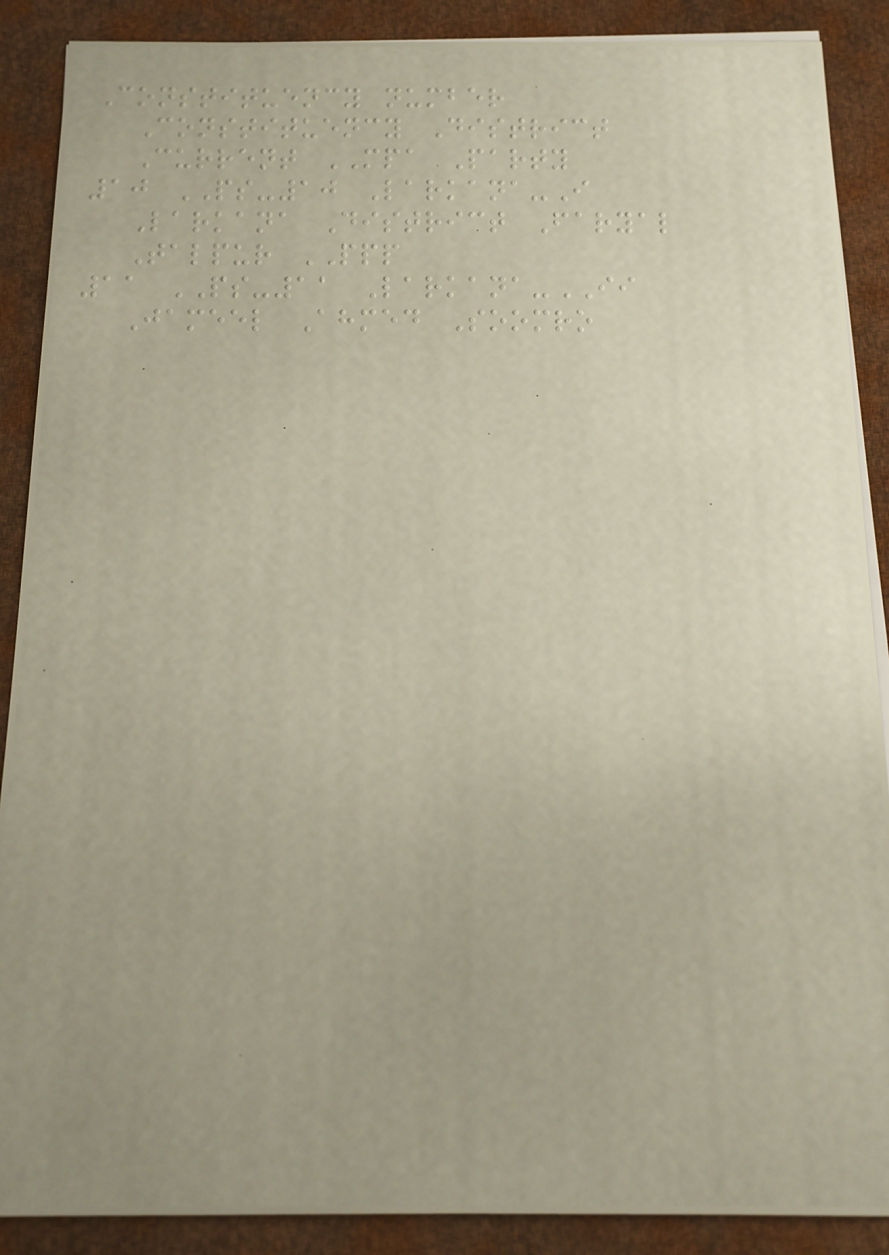Constituency number
Constituency District
Current MPA Party
10 PS-10 Larkana-I
Larkana District Faryal
Talpur PPP
11 PS-11 Larkana-II
Jameel Ahmed Soomro
